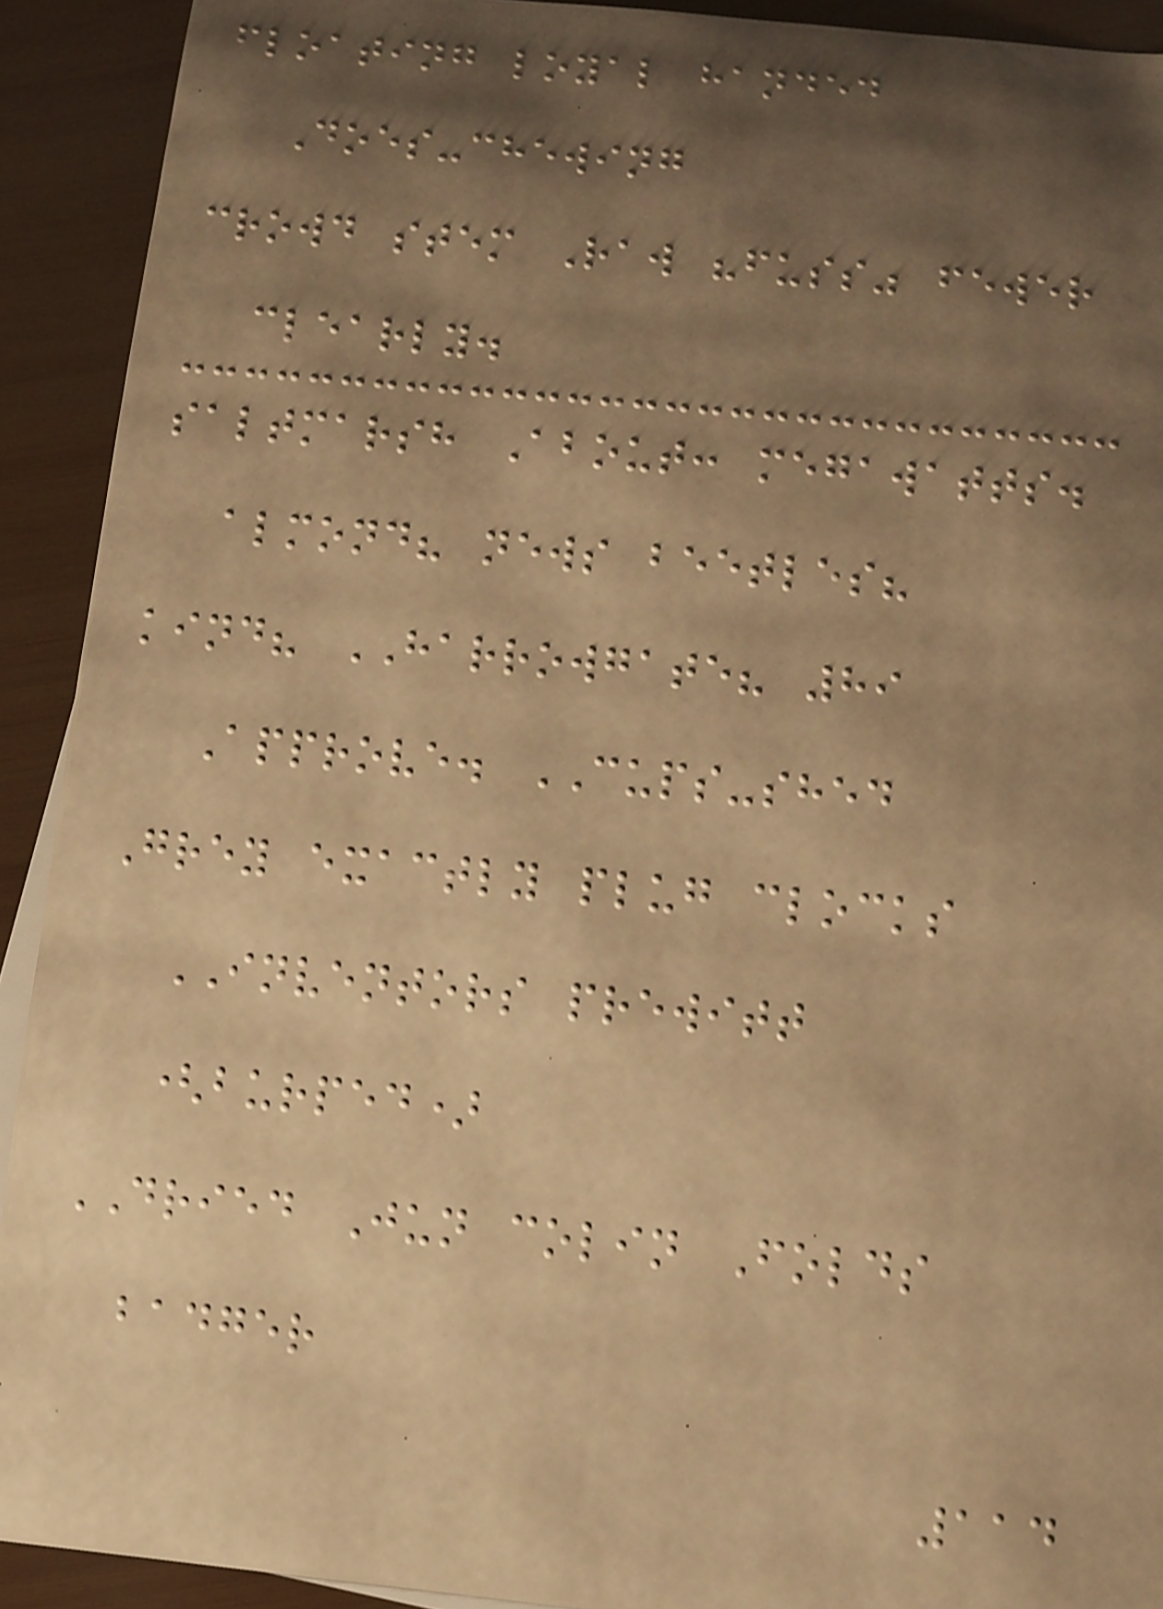floating loyal handed
Does-chewing
crowd stem Raw "fuss" fewer
clearly.
saltmarsh About: megawatts.
almond? news beetles?
kind? HARROWGATE? 89
Approve. CUPS-shed
Grey exactly plug clocks
INVENTORS prewitt
(burped)
DRIED Jun colin Folds
badger
114
